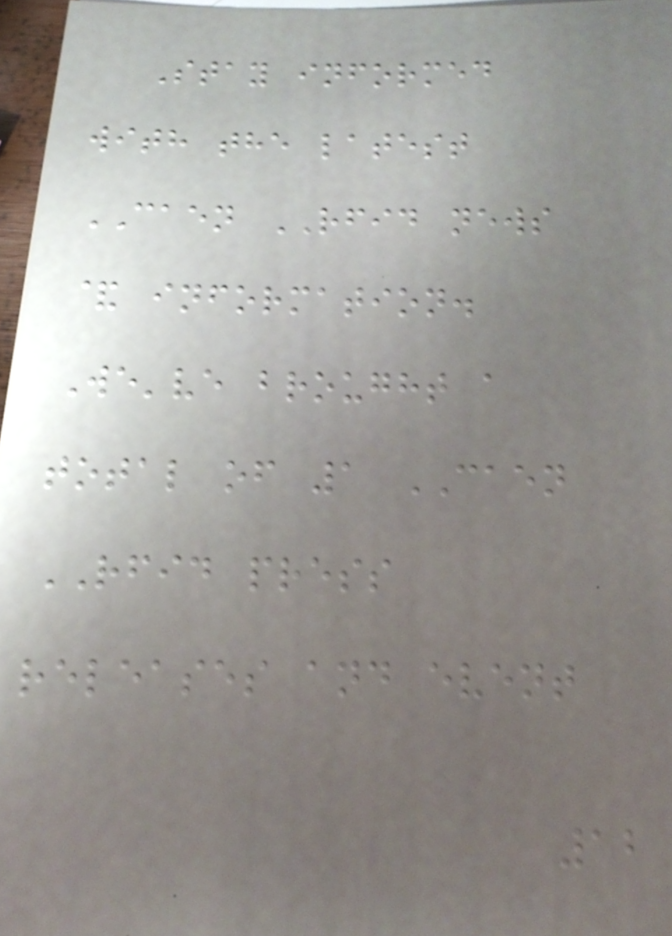Stay informed
with the latest
CAEN RFID news
& information.
We've brought a
total of 1 CAEN
RFID press
releases and event
12
